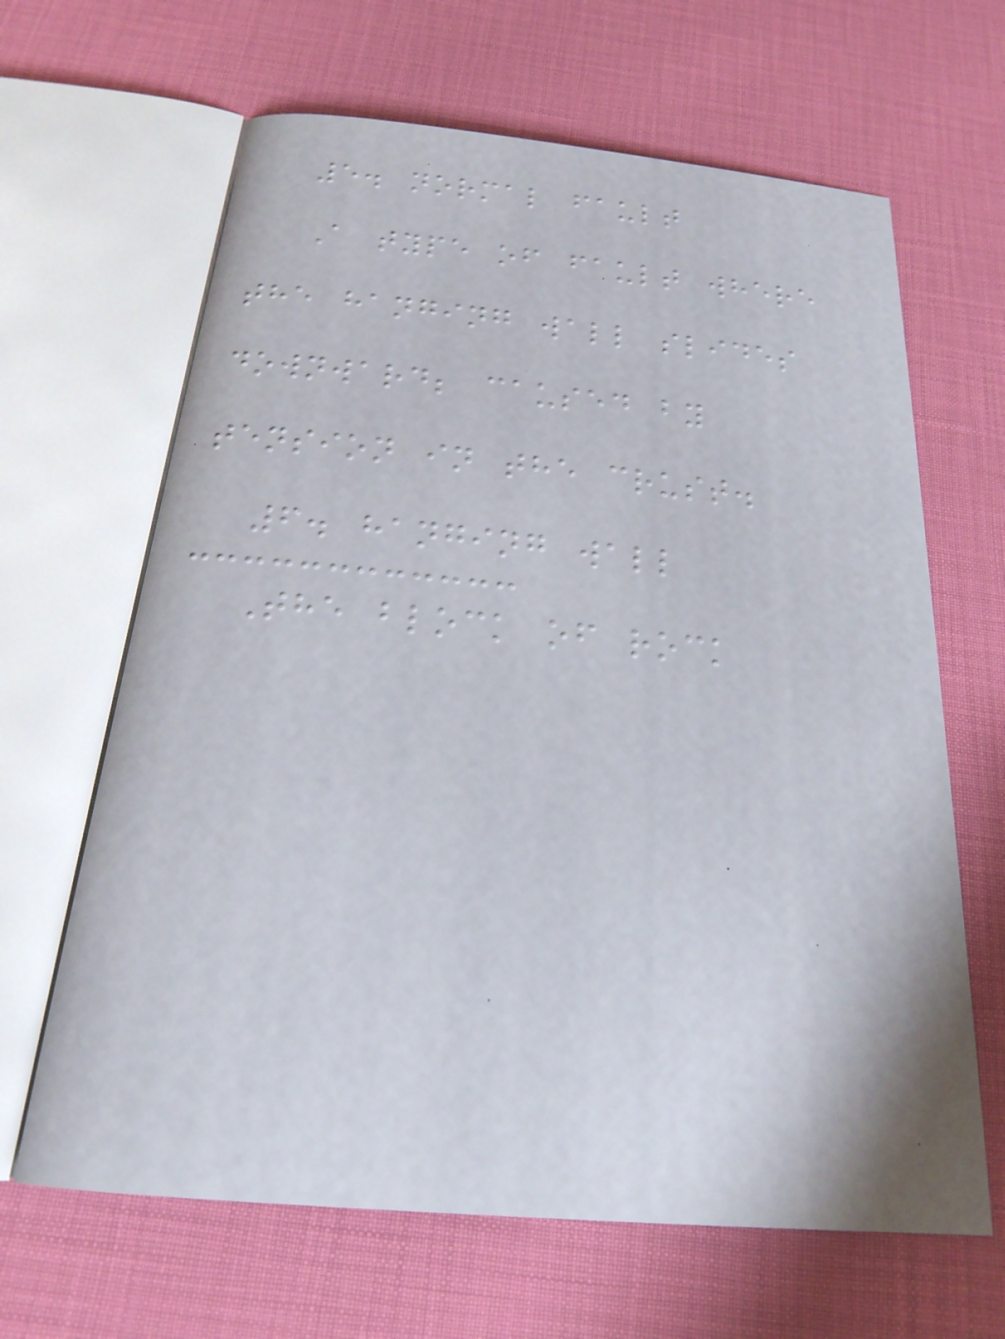5. normal fault
A type of fault where
the hanging wall slides
downward; caused by
tension in the crust.
6. hanging wall
The block of rock
